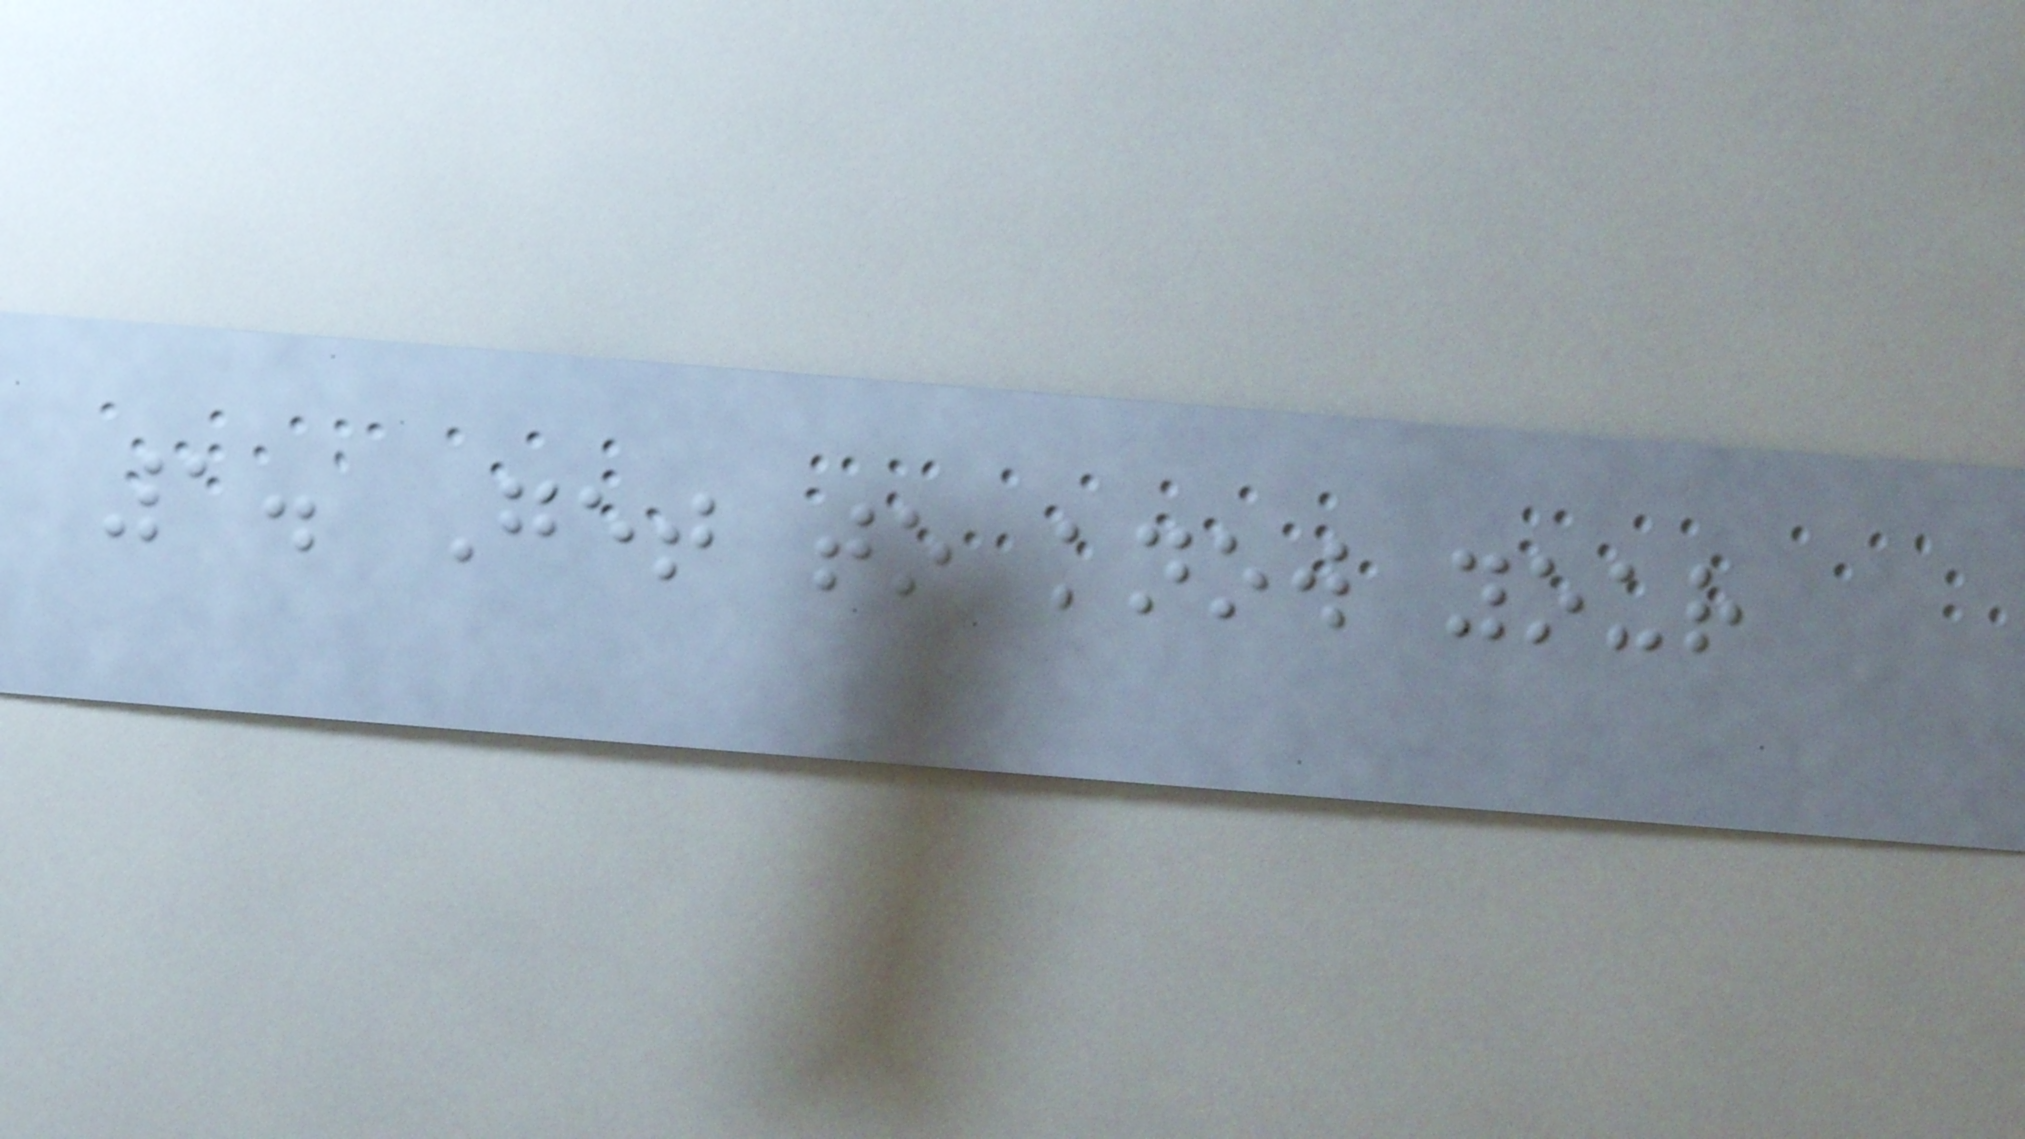1. Get to know your
